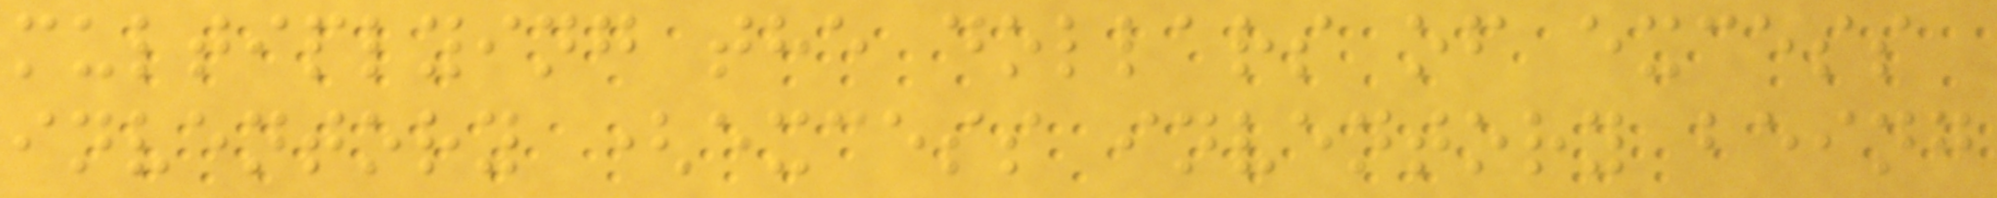multiplying the dollars of excess
inventory (excess inventory being
